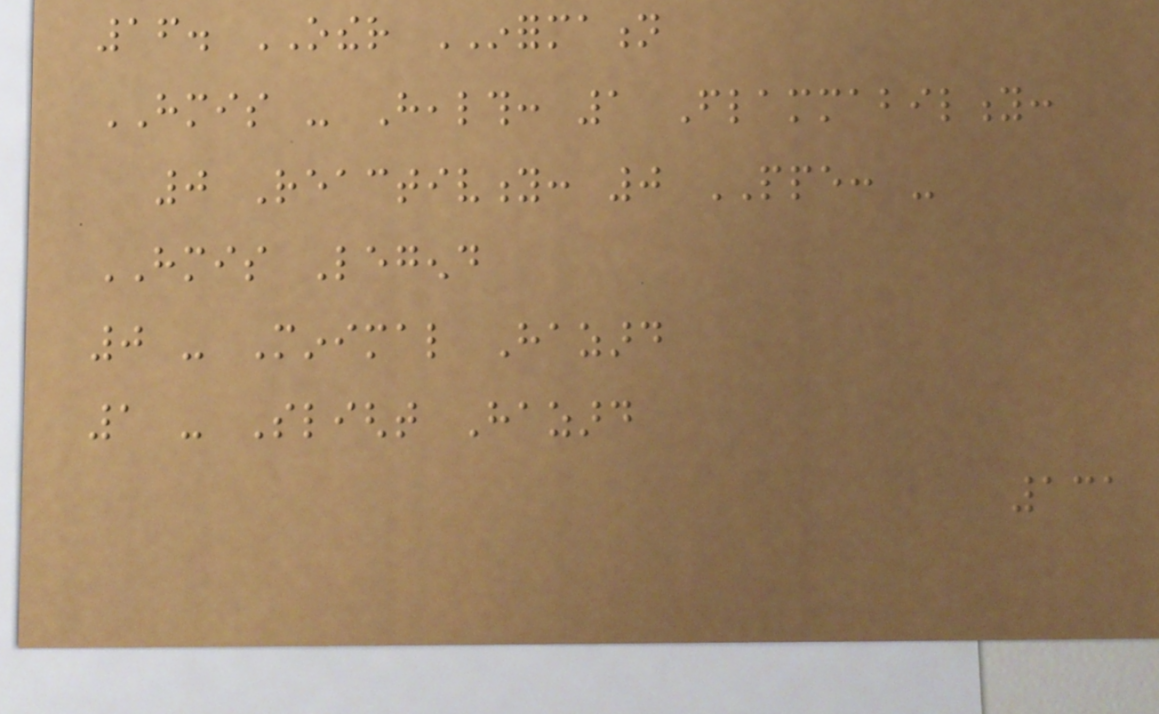16. OTHER INFORMATION
HMIS - Health: 1 Flammability:
0 Reactivity: 0 PPE: -
HMIS Legend
0 - Minimal Hazard
1 - Slight Hazard
131
